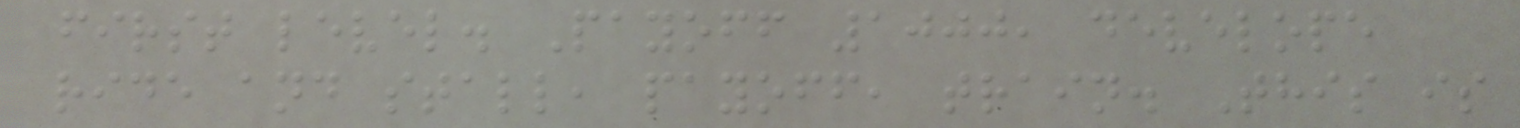first level. Payoff 1000, develope
ride and stall, payoff, train. This is
